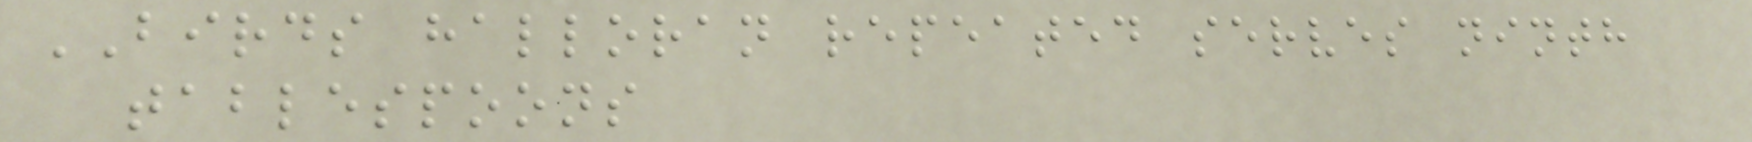BIRDS halloran repeated serves ninth
tablespoons
